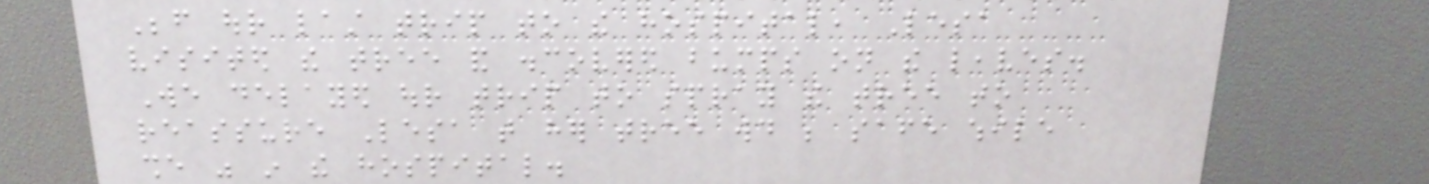Before our last trip to the hospital, Lesa
visited the tree and discovered bumps on the leaves.
We delayed our trip to spray the tree to
reassure Lesa that her tree would be safe while
she was in the hospital.
